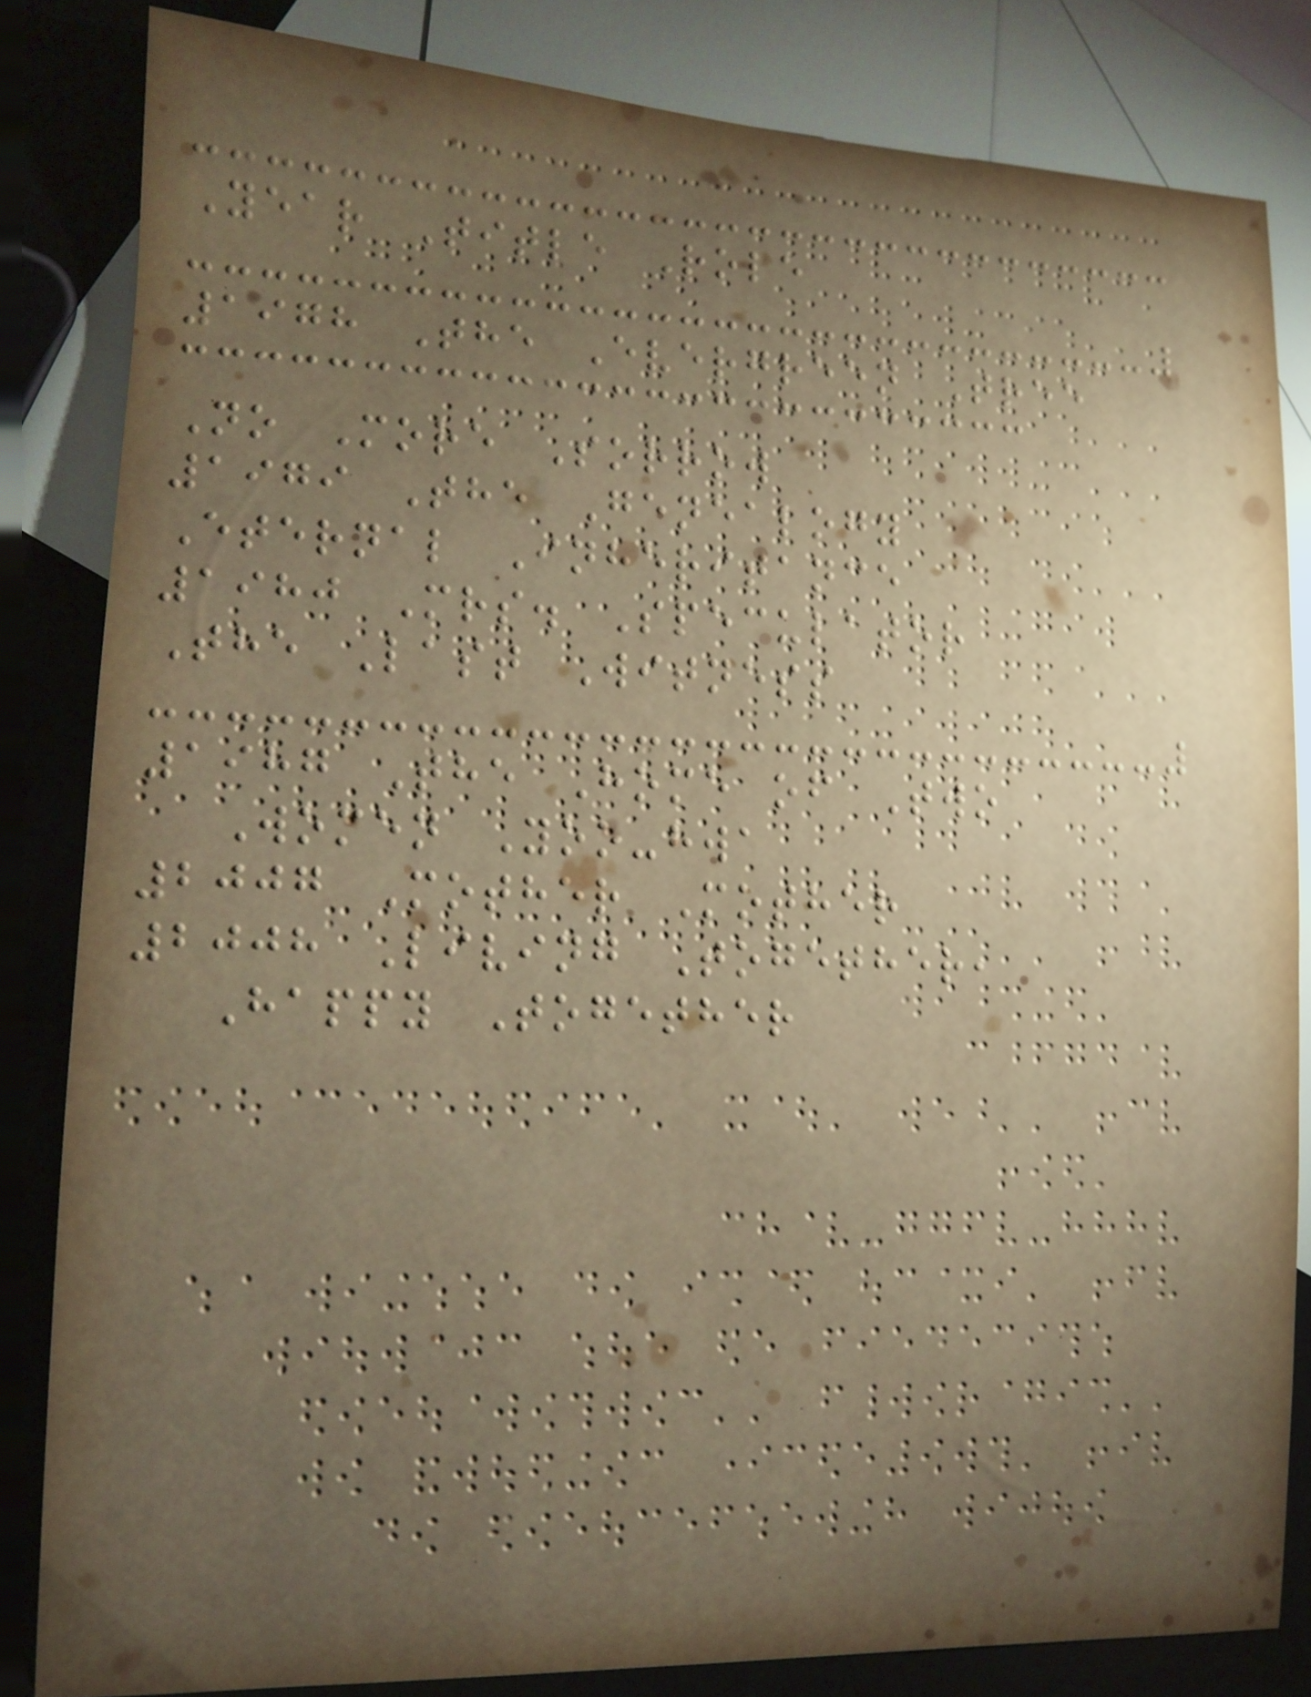Year Title Role
1978 The Evergreen Tree
No More Sorrow
1979 The Genealogy
Eternal Inheritance
1980 Mrs. Speculator
The Last Witness
1987 The Home of Two
Women Yoo-hwa
2007 Mother Mother
2008 Living Together,
Happy Together
